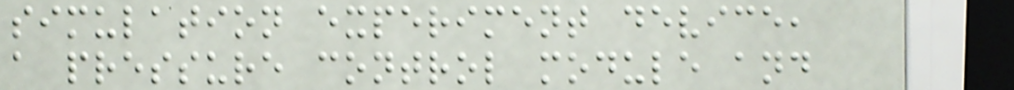simulation experiment device,
a pressure control module and
